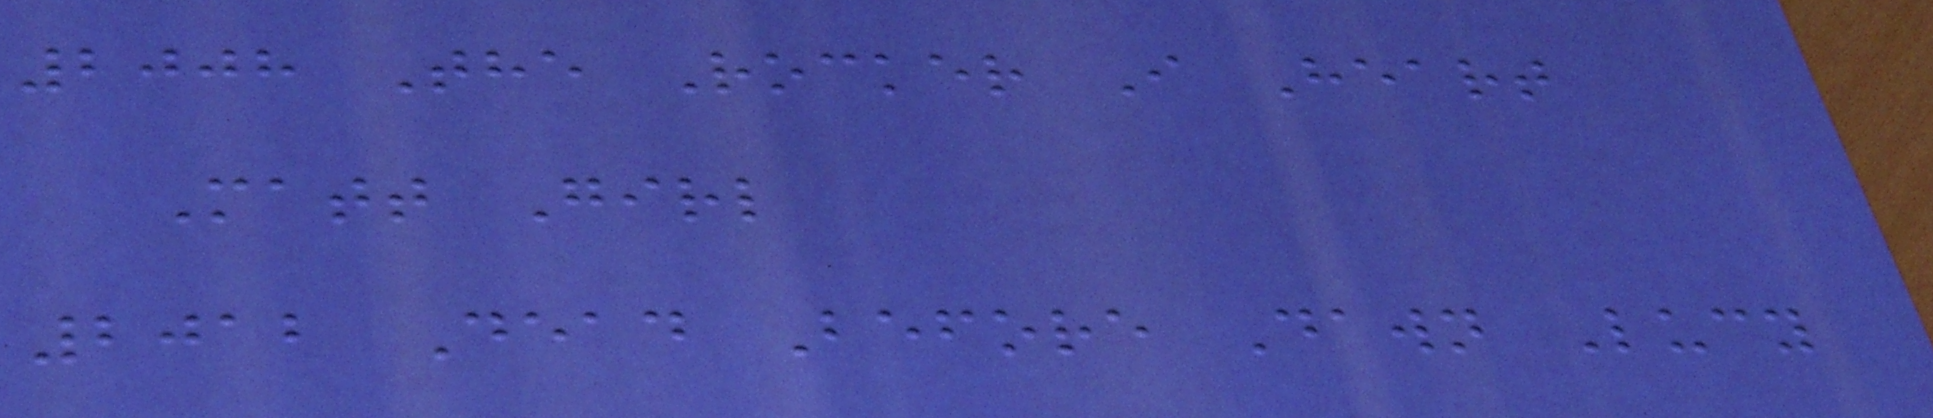2008 The Rocker I Heart
Matt Girl
2012 Dead Before Dawn Lucy
